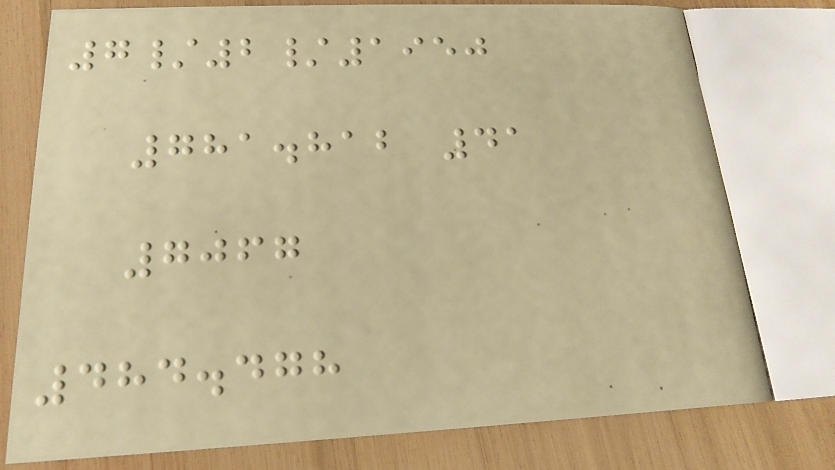7/2/1950
781.812 41
7067
484.478
